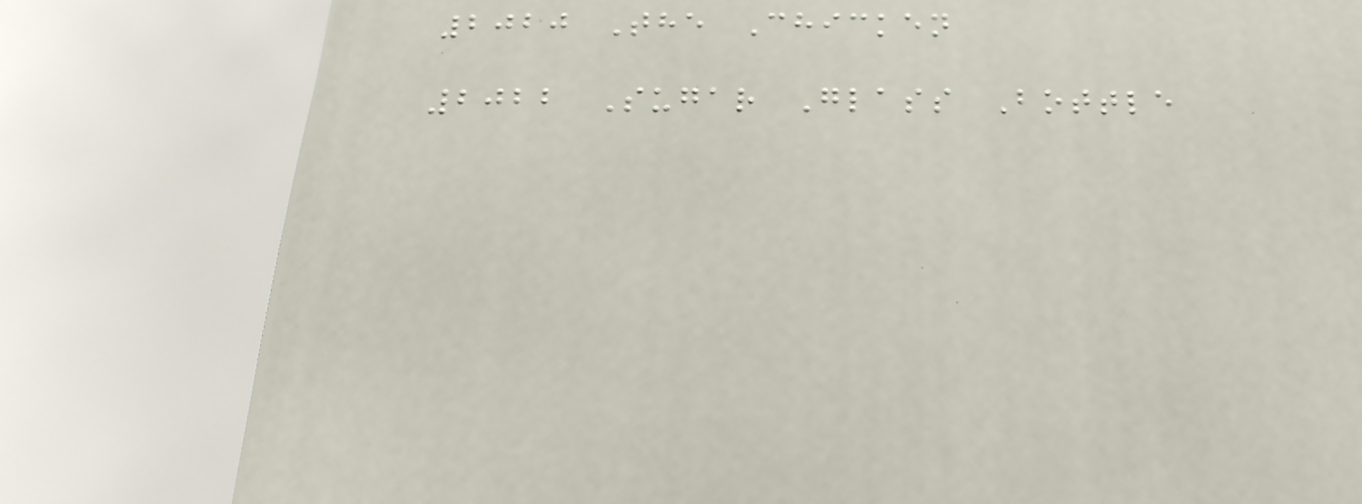2020 The Chicken
2022 Sugar Glass Bottle
